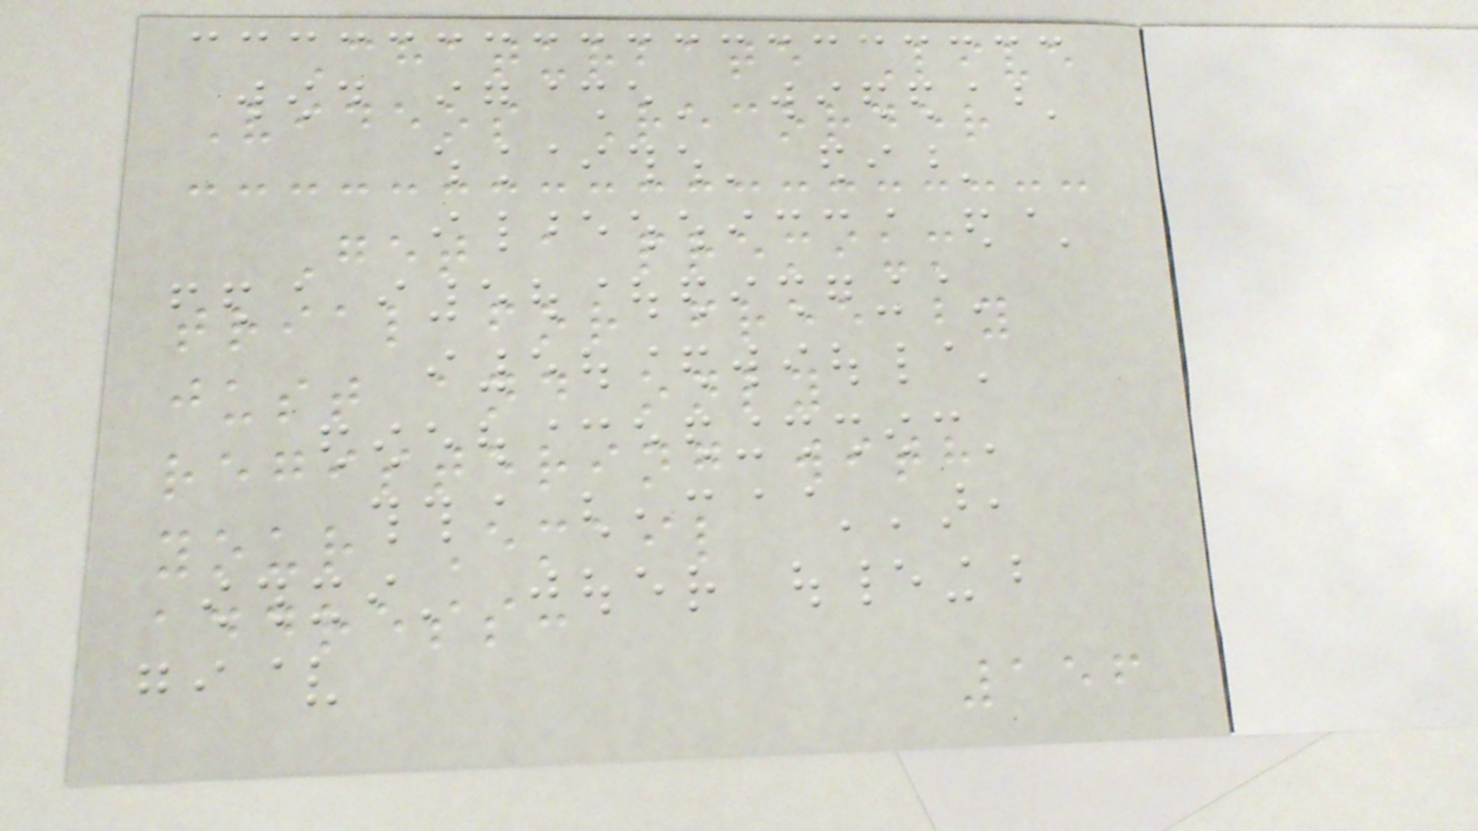Chaturbate Live
Videos Recorder
Get a premium
trial for free by
just and only
registering with
your Email
address:
156
